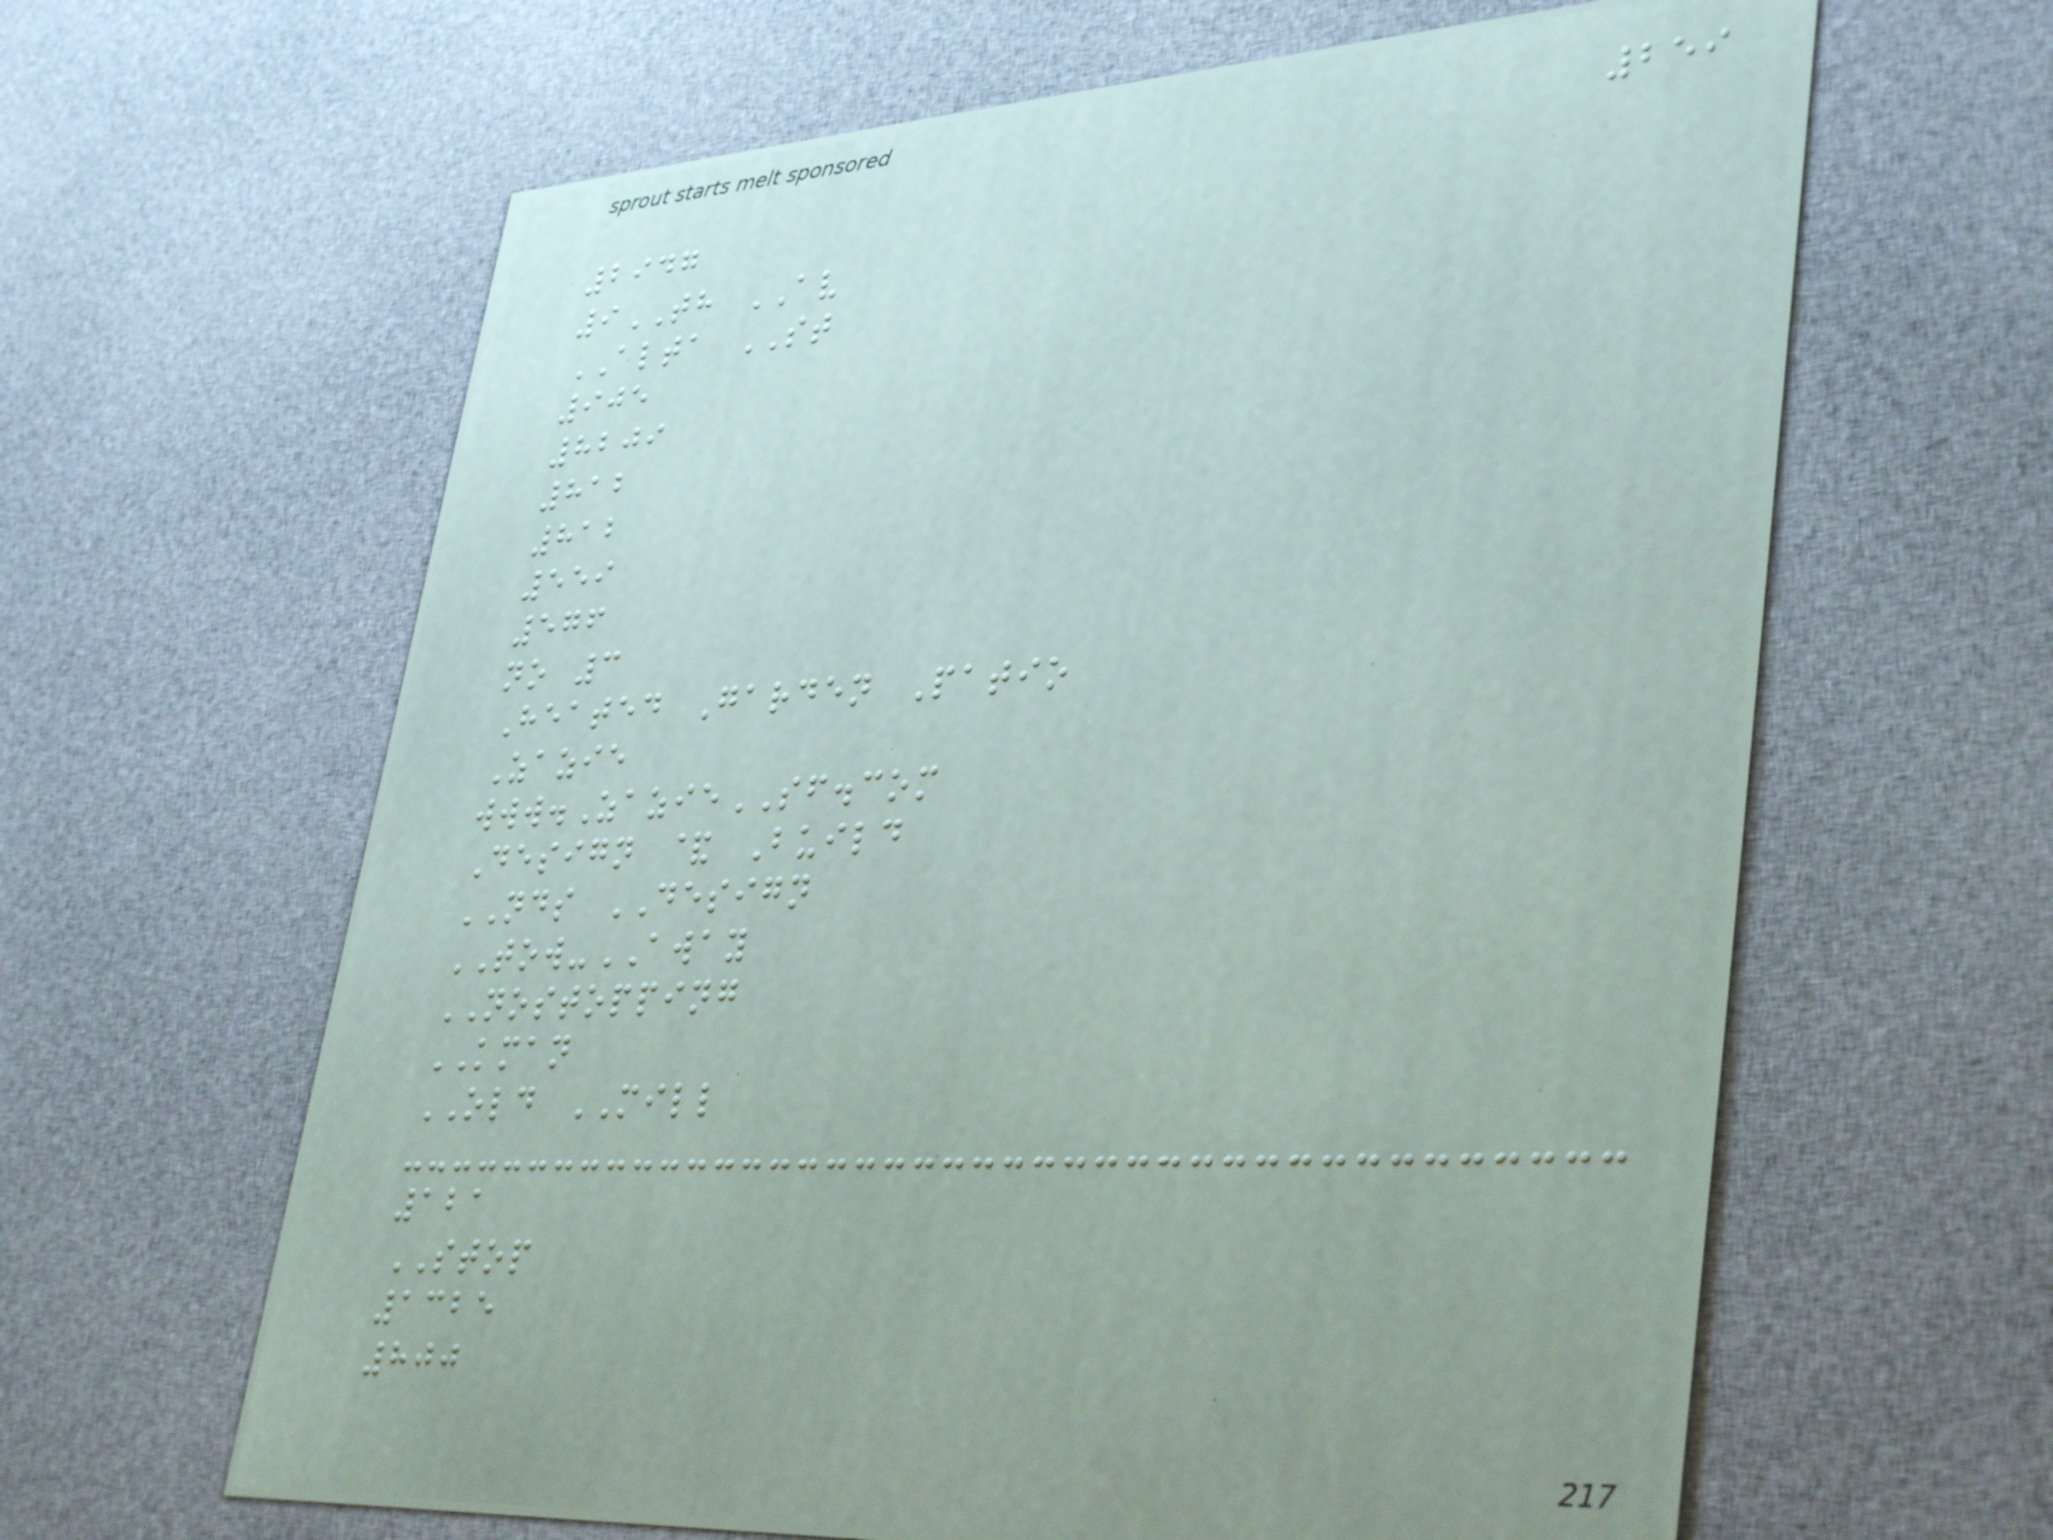259
2947
9TH AV
ALTA ST
905
8209
812
812
559
576
no 3
Heated Garden Patio
Zazie
www.ZazieSF.com
Design & Build
NDS DESIGN
TOW-AWAY
NOSTOPPING
KMAN
OLD MILL
121
STOP
1325
800
